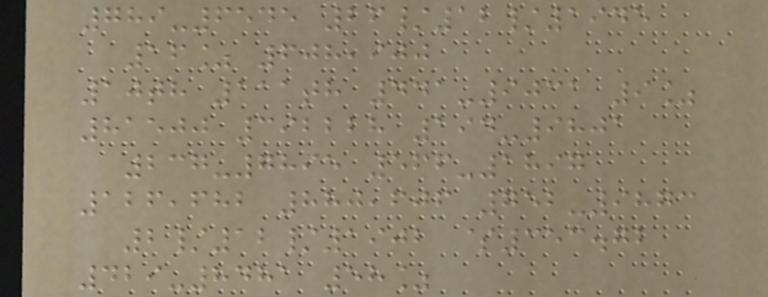789-6545 26/12/1945
16% 608,900
10th 111th 441-9031 9%
81500 392228 194-9801
237-7895 566-1897
126,682 880,606 752-9873
2/12/1902 $353.72
429-8481 58%
